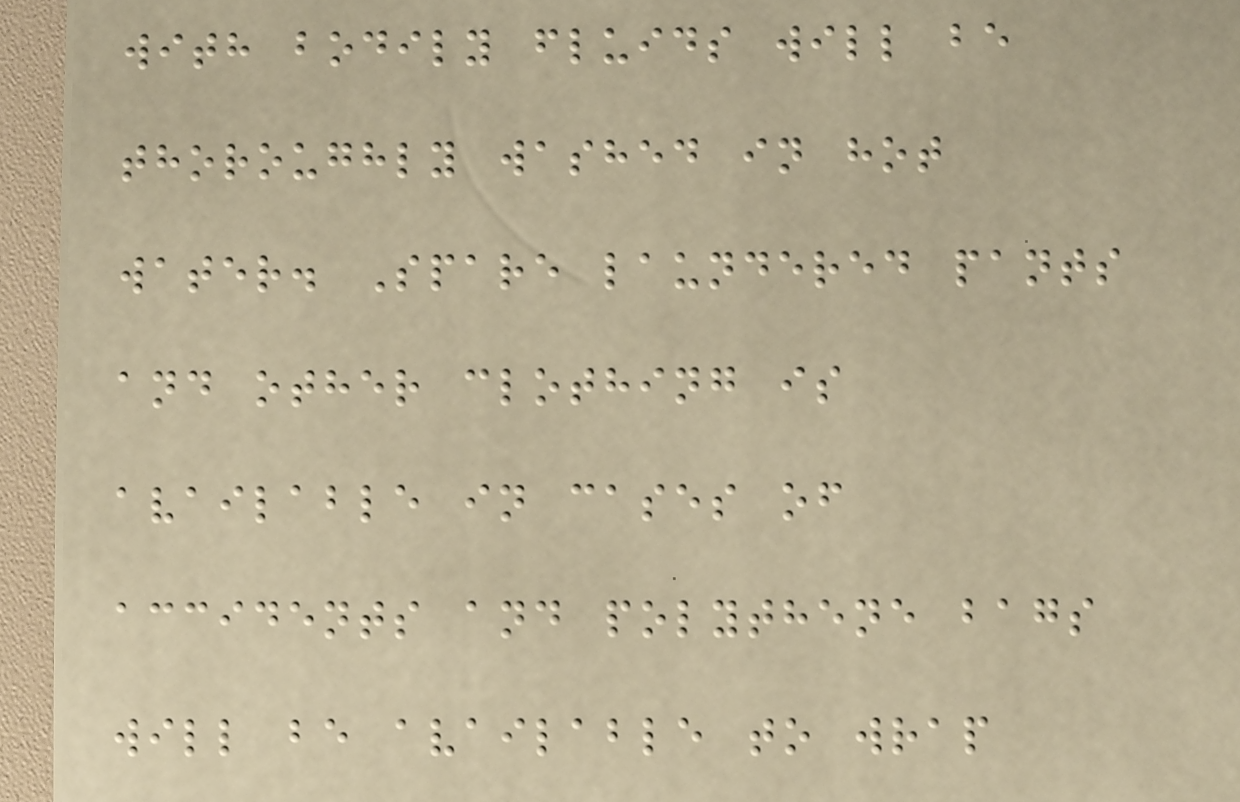with bodily fluids will be
thoroughly washed in hot
water. Spare laundered pants
and other clothing is
available in cases of
accidents and polythene bags
will be available to wrap
